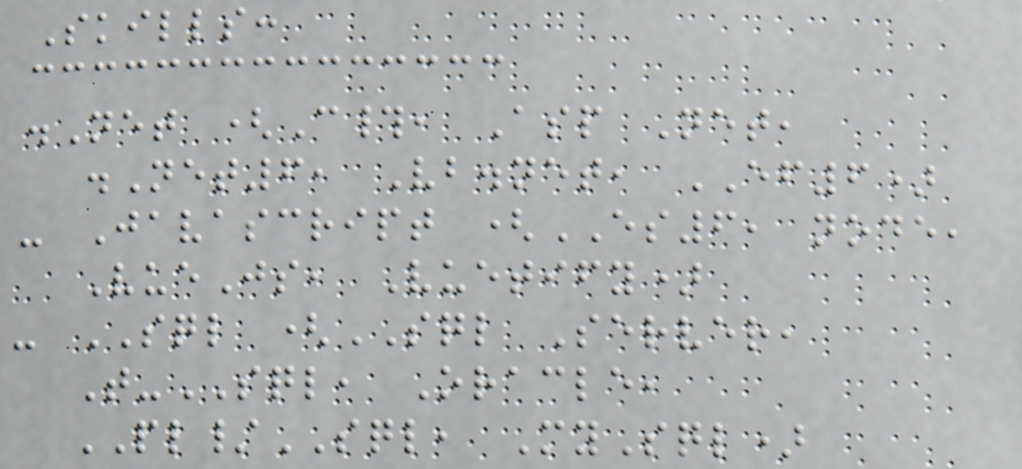Skills:
.Net (C#, Asp Net,
.Net6, Vb.net, EF6)
- Javascript (ES6, node,
VueJs, Vuetify)
- SQL (SQL Server,
T-SQL, Oracle,
PL/SQL, MySql)
